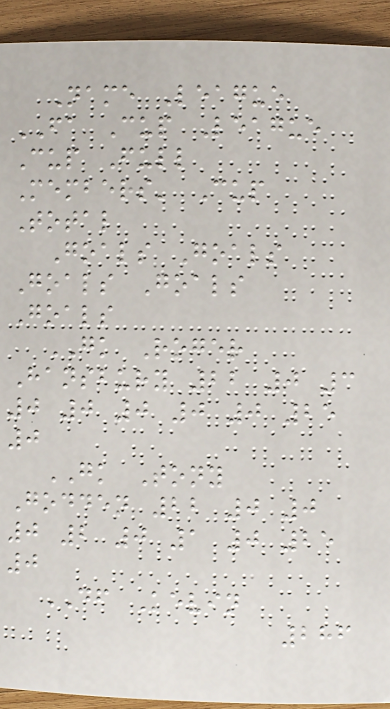Name League
FA Cup League
Cup Full
Members' Cup
Total
Goals Goals
Goals Goals
Goals
GK Roger
Hansbury 22 0 3
0 0 0 0 0 25
0
GK Tony
Godden 22 0 0
0 2 0 1 0 25
0
DF Kevin
286
